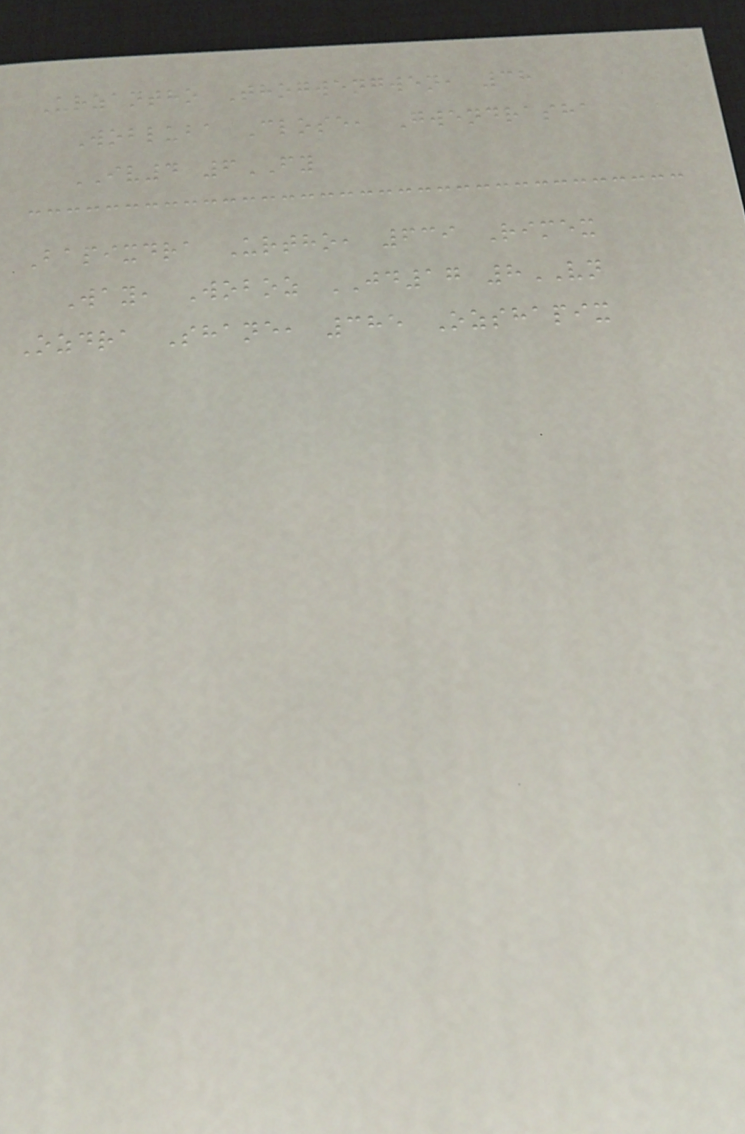Urzantho Thogwengwen, 38
Wobluba Close, Gwendrasha
IV4 6FY
Bapixdra Urtho, 639 Rimex
Way, Woboz JD17 8VN
Ozdra Shane, 385 Ozshapix
